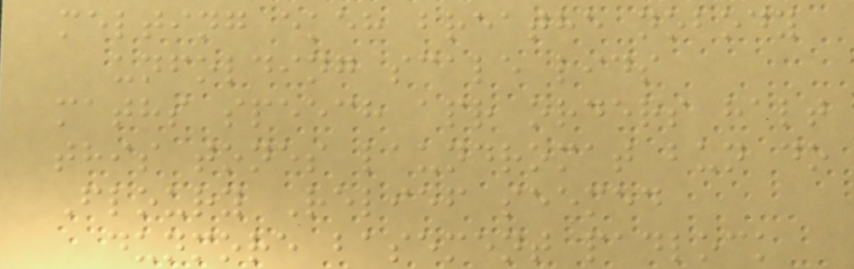melting ekeh breathe nobody
unfolding scale lids
maths speech apr orders halt
this tones laundromat bun do
Floury Relief seemed
dunmore basement padlock
